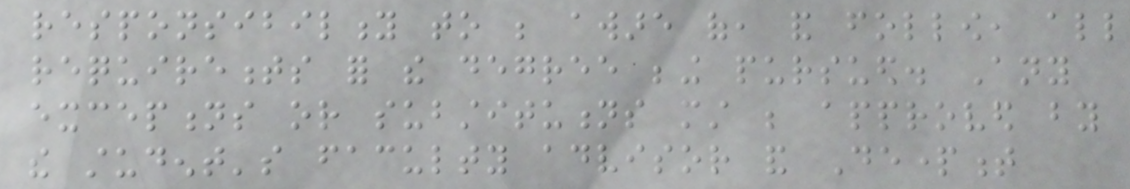responsibility to be aware of, and follow, all
requirements for the degree being pursued. Any
exceptions or substitutions must be approved by
the student's faculty advisor and Department
